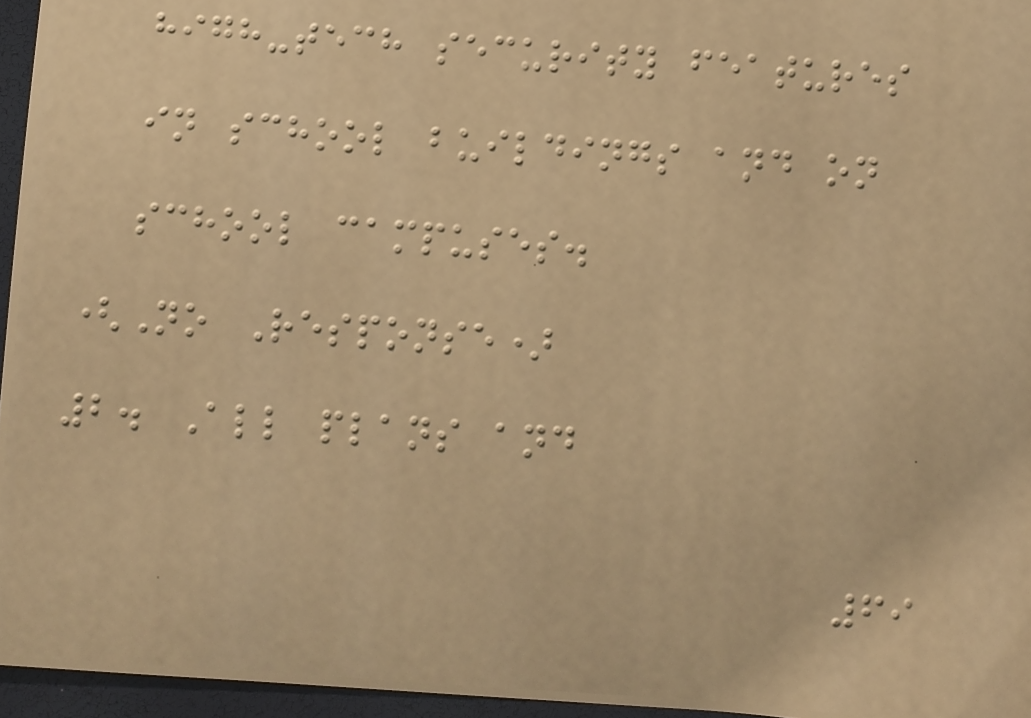high-tech security features
in school buildings and on
school campuses.
(No Response)
2. All plans and
69
